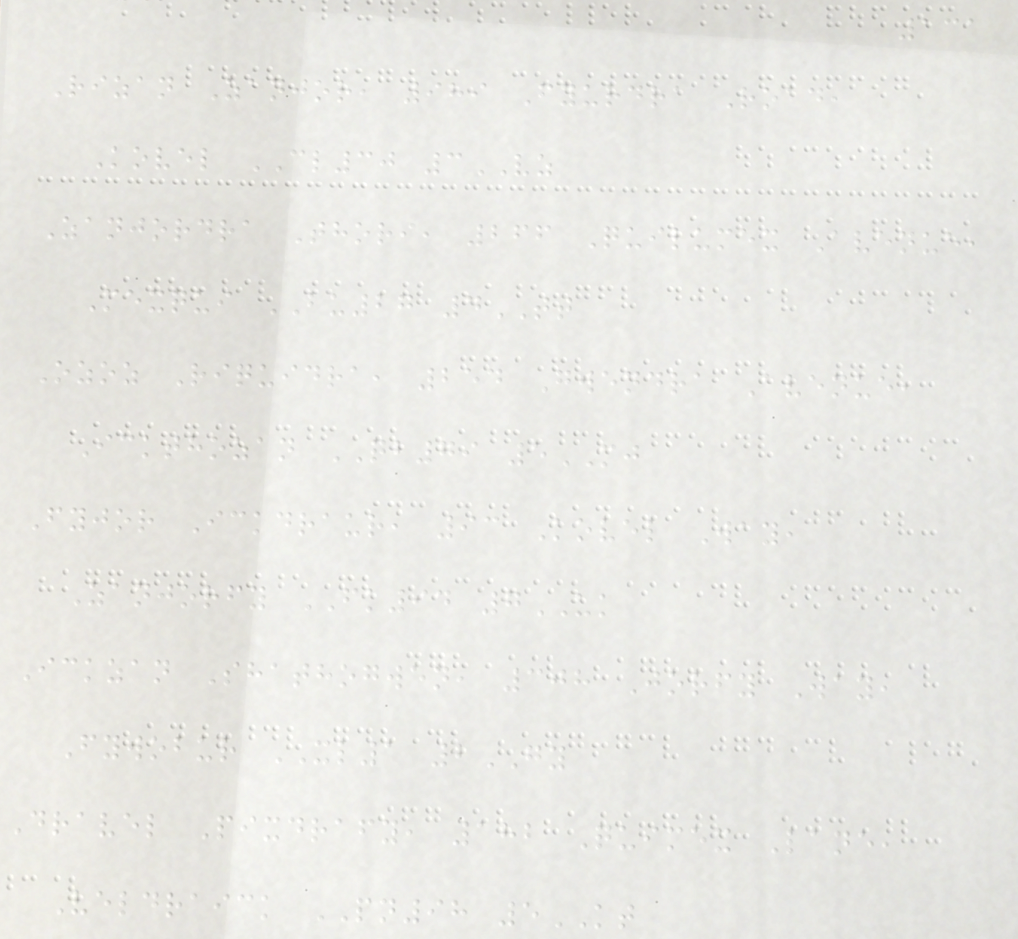131
Rizan Zanjor, 989 Fyurdra Road,
Kovel CL30 3VZ
Zanjordra Thori, 266 Quilumex Avenue,
Mexqui BU27 4TT
Ozoz Riquidra, 254 Gwendra Avenue,
Ickthozan QB79 5MJ
Fyjor Ickdraur, 93 Kovel Way,
Zanjorfy FK94 7UK
Ickzan Shathogwen, 308 Jorfy Way,
Fywobur XL1 2GY
Dravel Pixdrafy, 182 Quimex Lane,
Veldraick PN98 5KT
